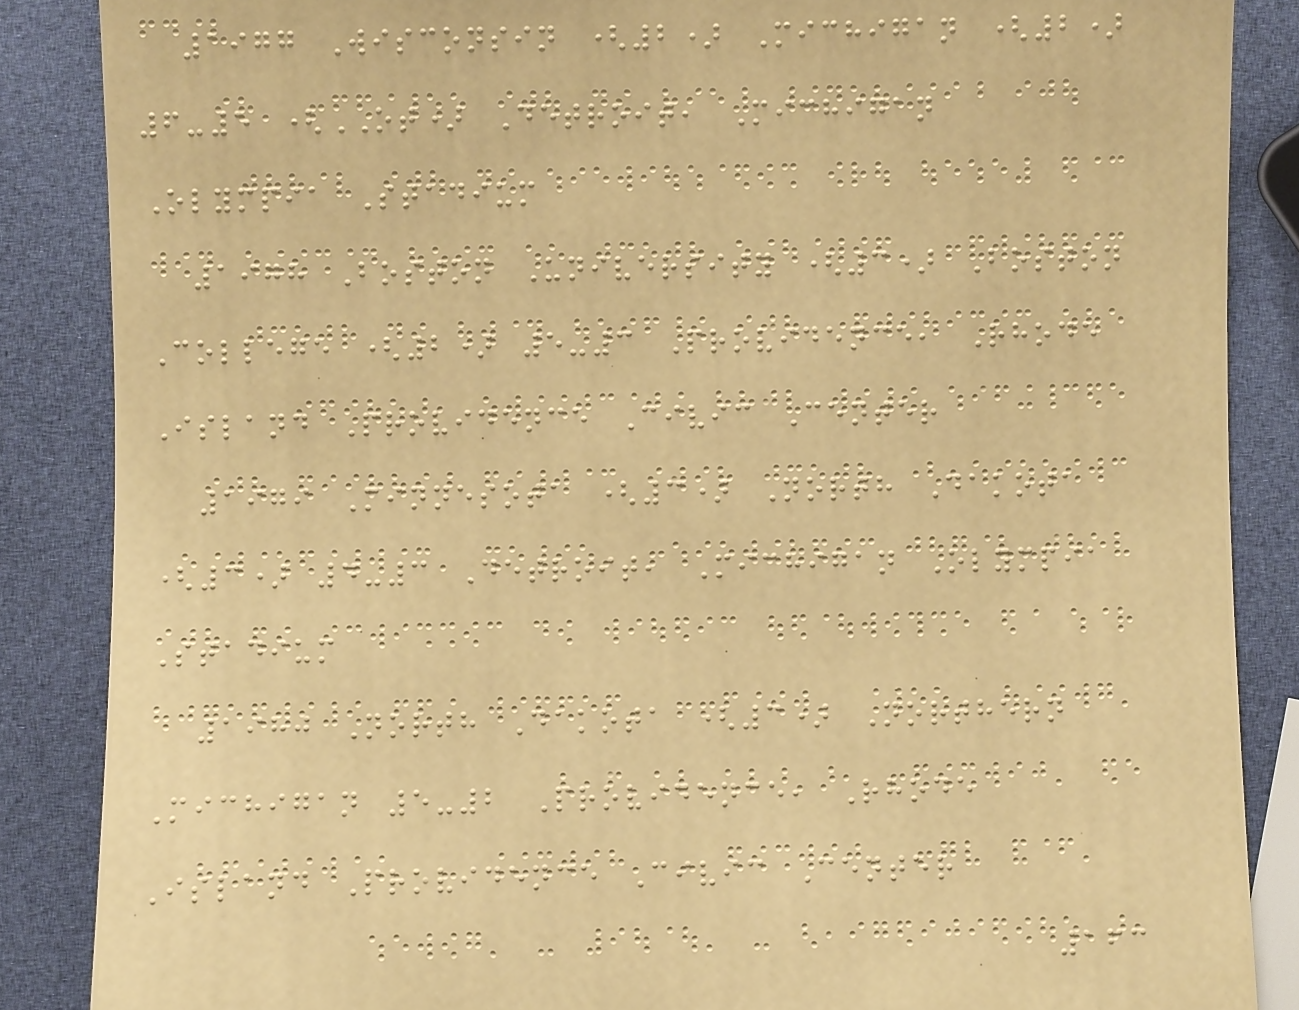1977 Wisconsin (2) Michigan (2)
6-5 (OT) Detroit, Michigan
Olympia Stadium
1978 Boston University (3) Boston
College (2) 5-3 Providence, Rhode
Island Providence Civic Center
1979 Minnesota (3) North Dakota
(3) 4-3 Detroit, Michigan Olympia
Stadium
1980 North Dakota (3) Northern
Michigan 5-2 Providence, Rhode
Island Providence Civic Center
163
